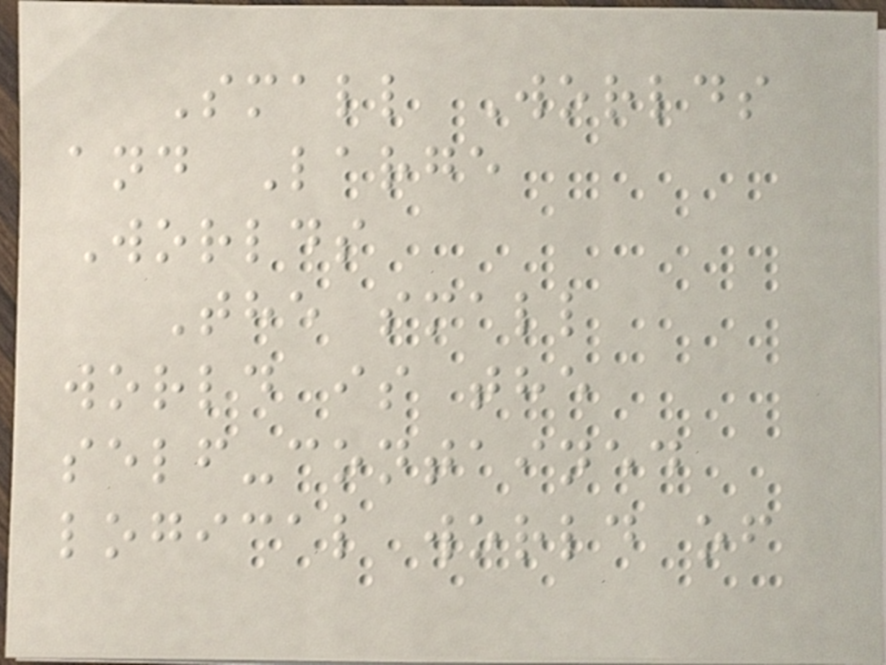Small Worlds
and Large
Worlds
The small
world is the
self-contained
logical world of
